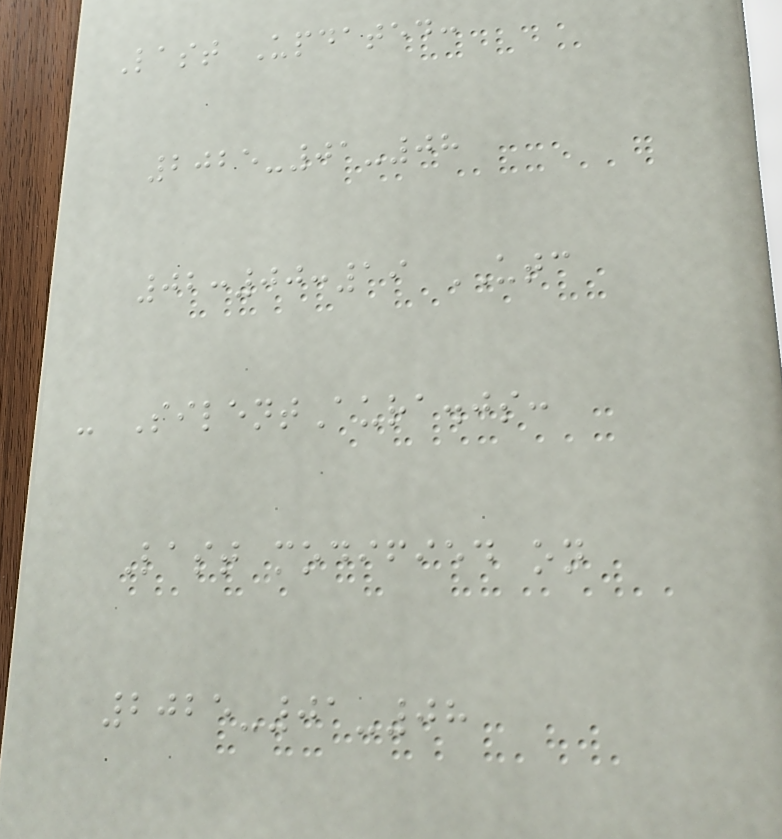Last Updated:
2025-01-08
02:00:19 UTC
- SilentAura.js:
Last modified on
2025-01-08
